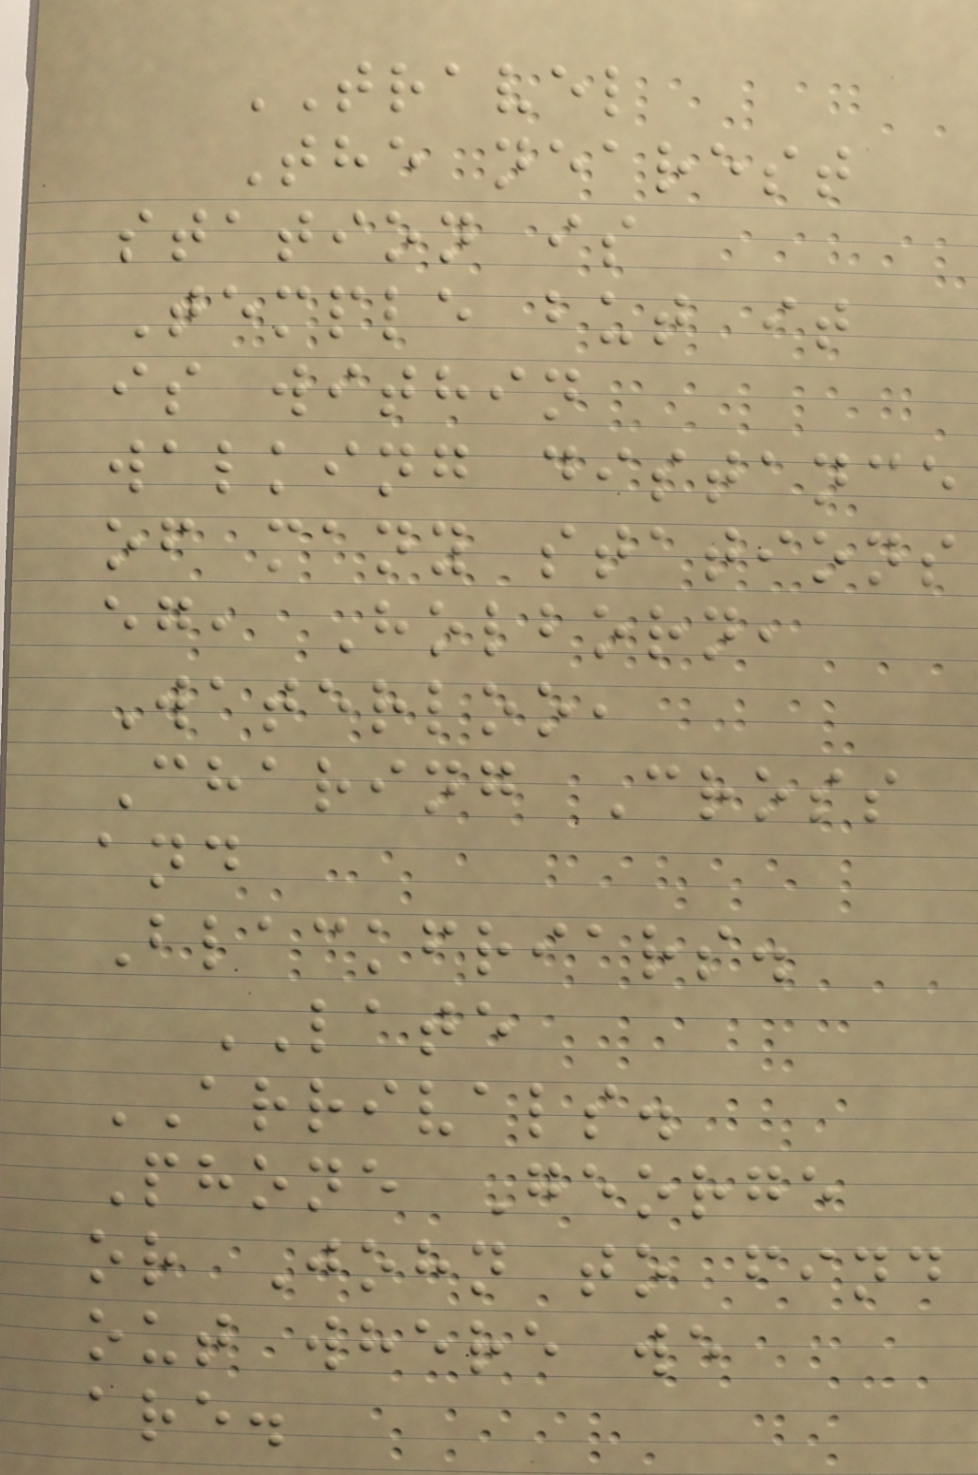TRAVEL
The nearest
station is
Temple but it
is within
walking distance
of many stations
eg, Holborn,
Waterloo,
Charing Cross
and
Blackfriars.
LATE
ARRIVALS.
Phone George
or John to find
out where we
are.
